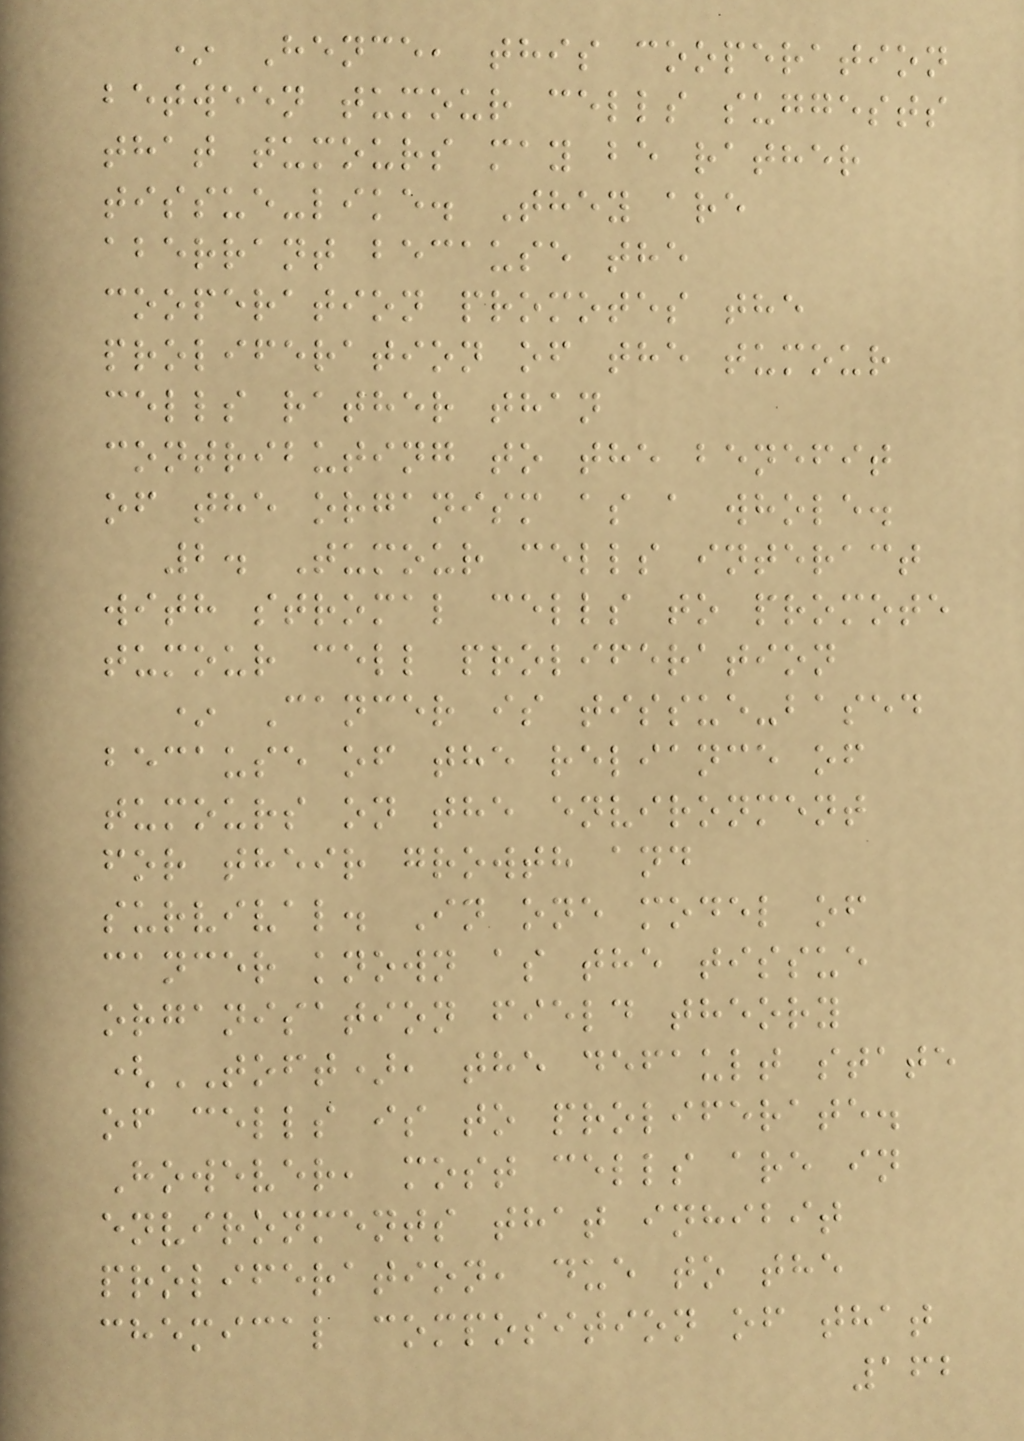* Hence, this cooperation
between tumour cells suggests
that tumours may be rather
tissue-like. They are
aberrant because the
cooperation promotes the
proliferation of the tumour
cells rather than
contributing to the benefit
of the organism as a whole.
2. Tumour cells interact
with stromal cells to promote
tumour cell proliferation
* Cancer is tissue-based
because of the reliance of
tumours on the environment
for their growth and
survival. In one model of
cancer known as the tissue
organisation field theory
(TOFT), the default state
of cells is to proliferate.
However, most cells are in
environments that inhibit
proliferation, due to the
chemical composition of that
162
